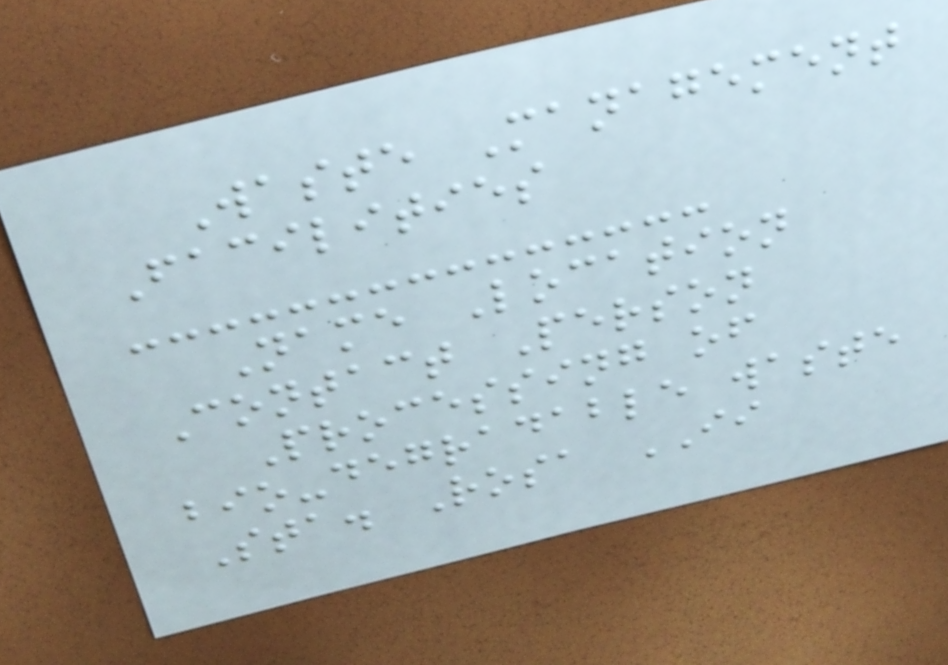Waste Management
Facilities
Name Location
Contact Person
Processing of
bio-degradable waste
Sta. Rosa II
